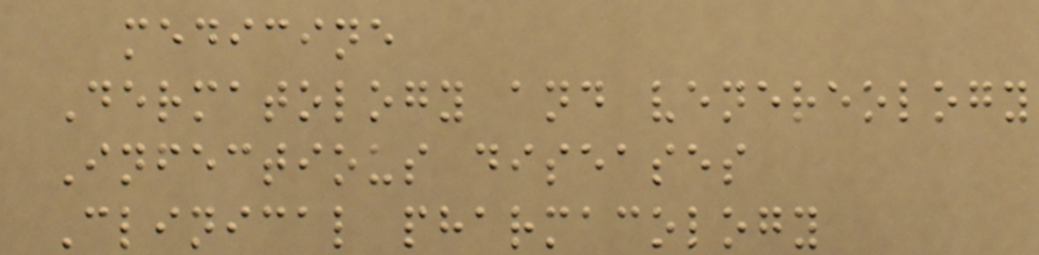medicine
Dermatology and venereology
Infectious diseases
Clinical pharmacology
